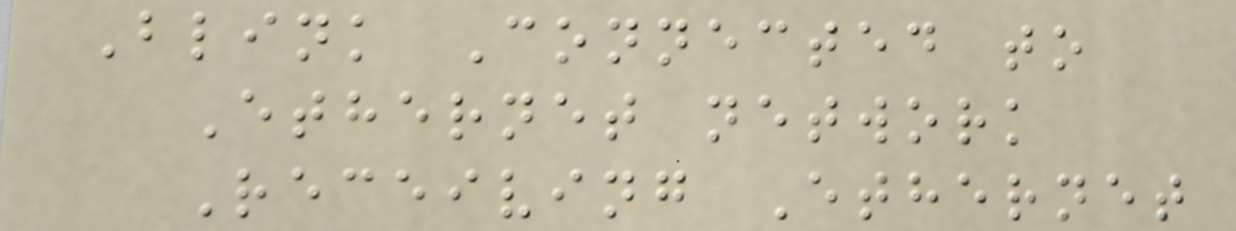Blink Connected to
Ethernet network
Receiving Ethernet
